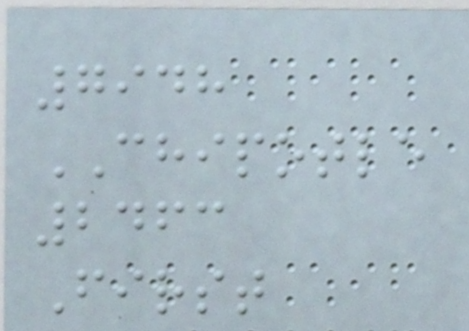7948
CHIPOTLE
2463
First
